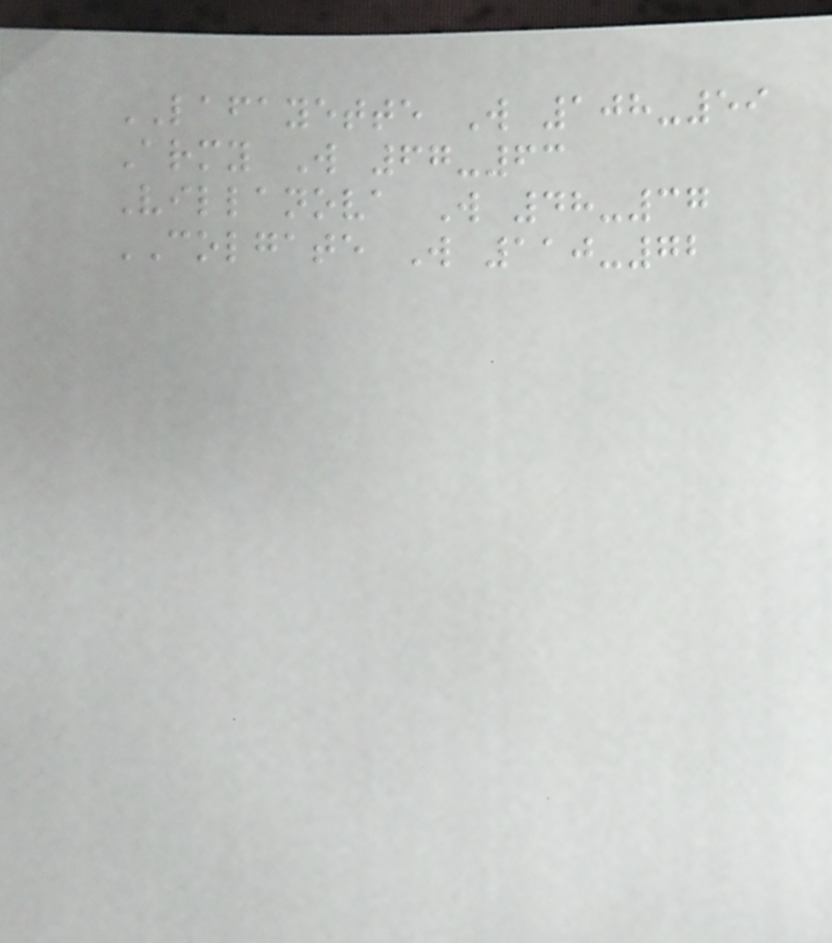LAFAYETTE W 108-59
Army W 67-63
Villanova W 48-37
COLGATE W 110-72
